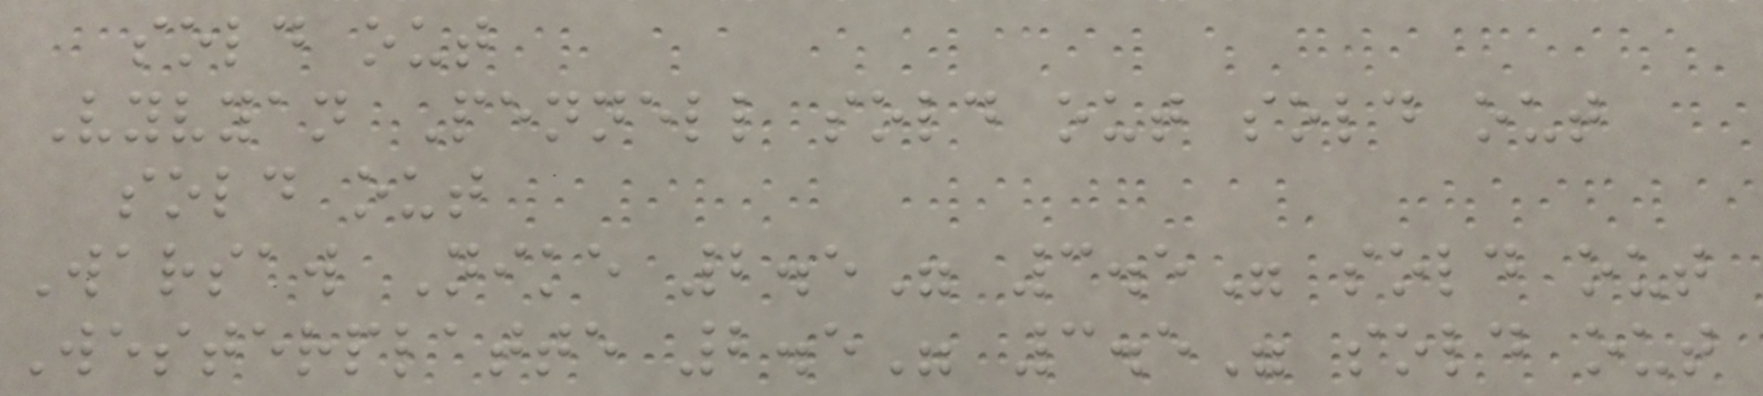sold out
Vyvyan Pennell sold out sold out
sold out
Warsaw Nike 2.5" 3.5" sold out
Westerplatte 2.5" 3.5" sold out
